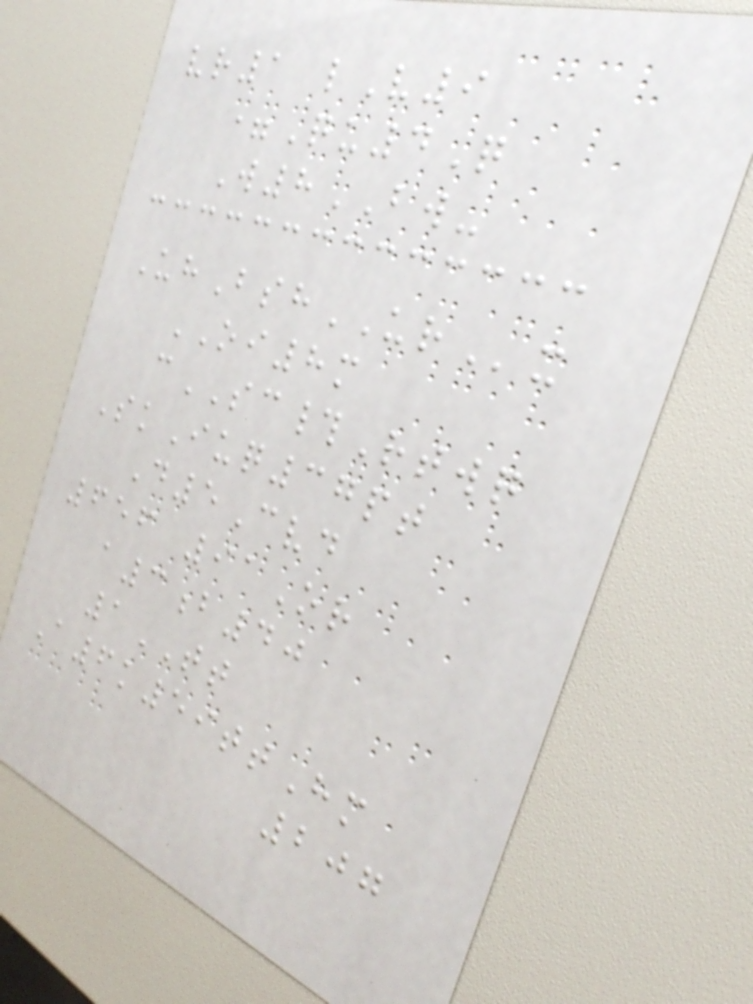vr1 lV9
=Qu4Q
W8BW-
UhBshURx
OI8m
cSC#Rtwq
SkIuq37pt
D5Cvd
656 91Or
a3b40
1TT
A6k59ttHm
207
